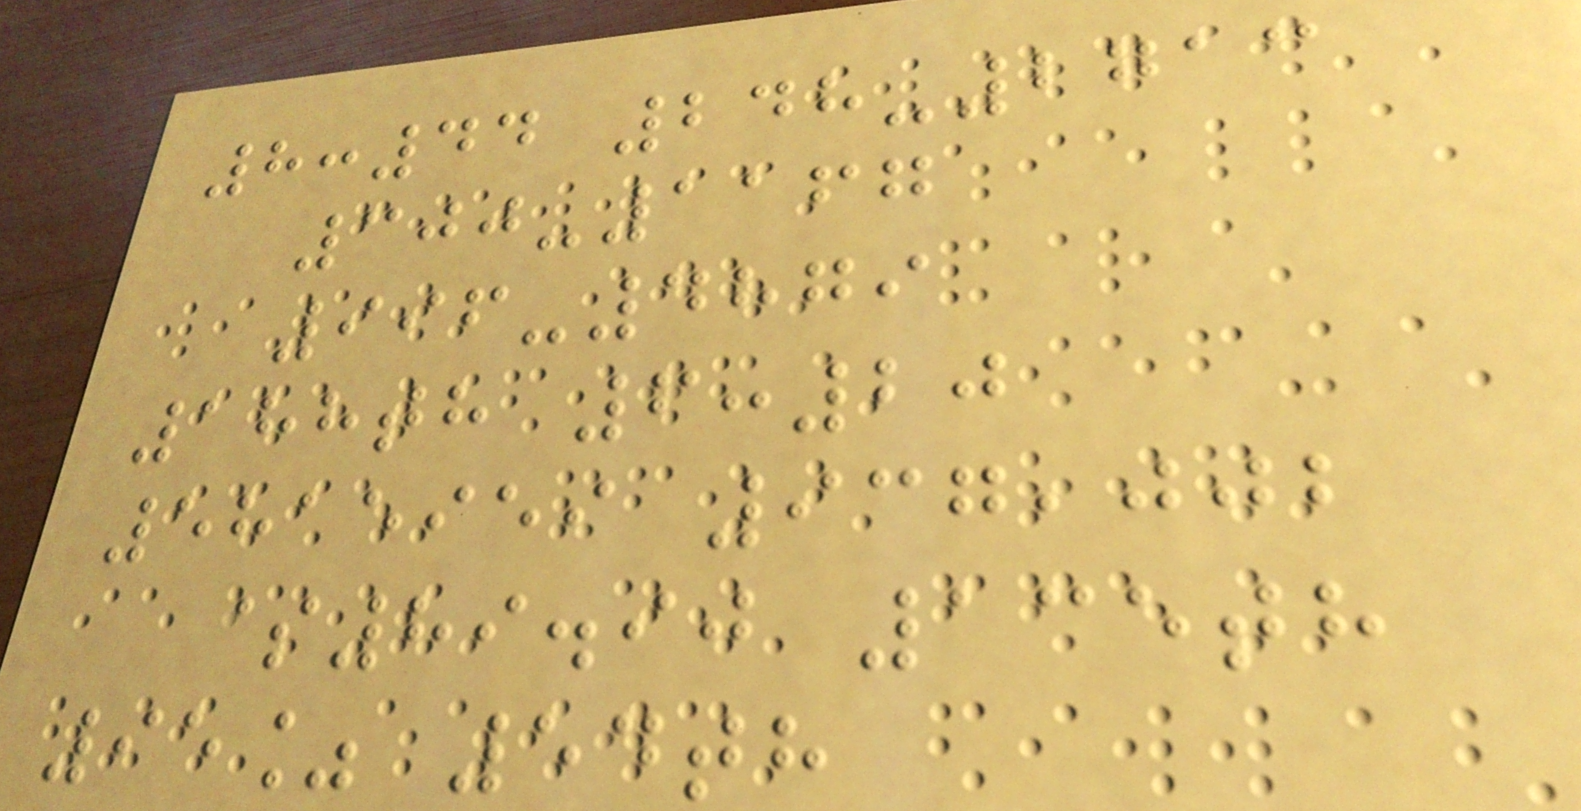8:44 248-2713
300-1167
996-4879
188th 6:20
5815959 937,002
$89.90 135th
95% 54th
